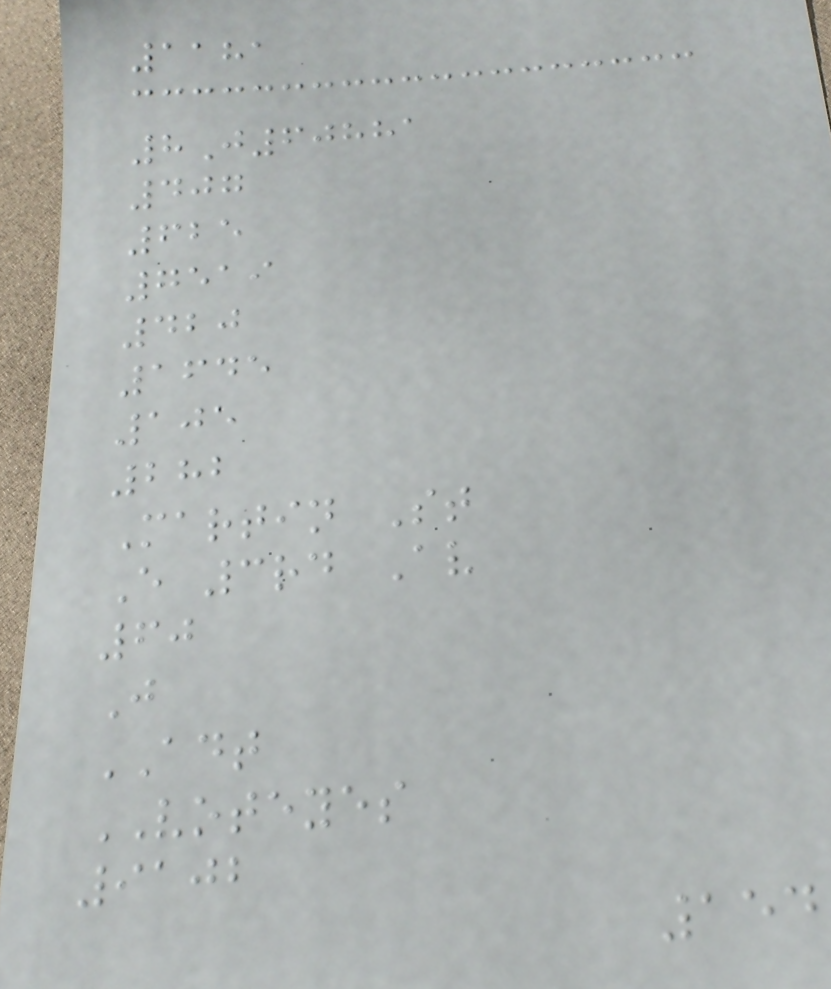1181
8J60881
407
625
7519
420
1645
105
282
Martin St
E 3rd Av
60
J
ADT
VOTEYES
9102
154
